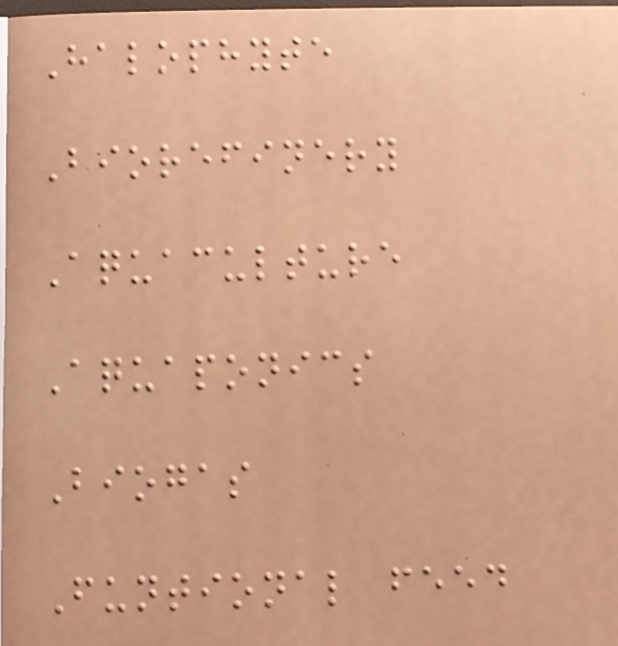Halophyte
Biorefinery
Aquaculture
Aquaponics
Biogas
Funtional feed
